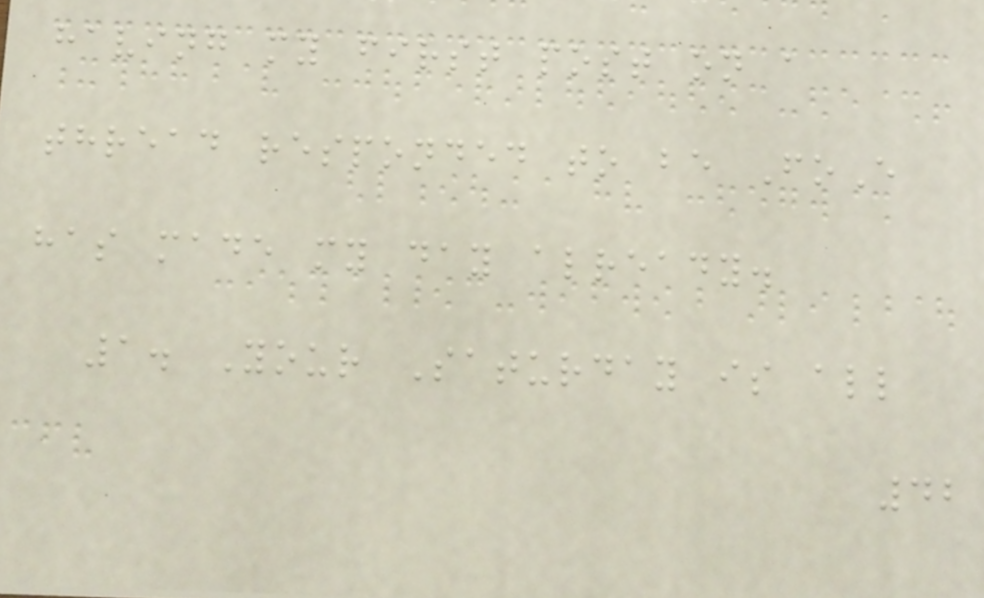having my first post on a
thread responded to be FoE
has made my day already.
1. Your Saturday is all
42
